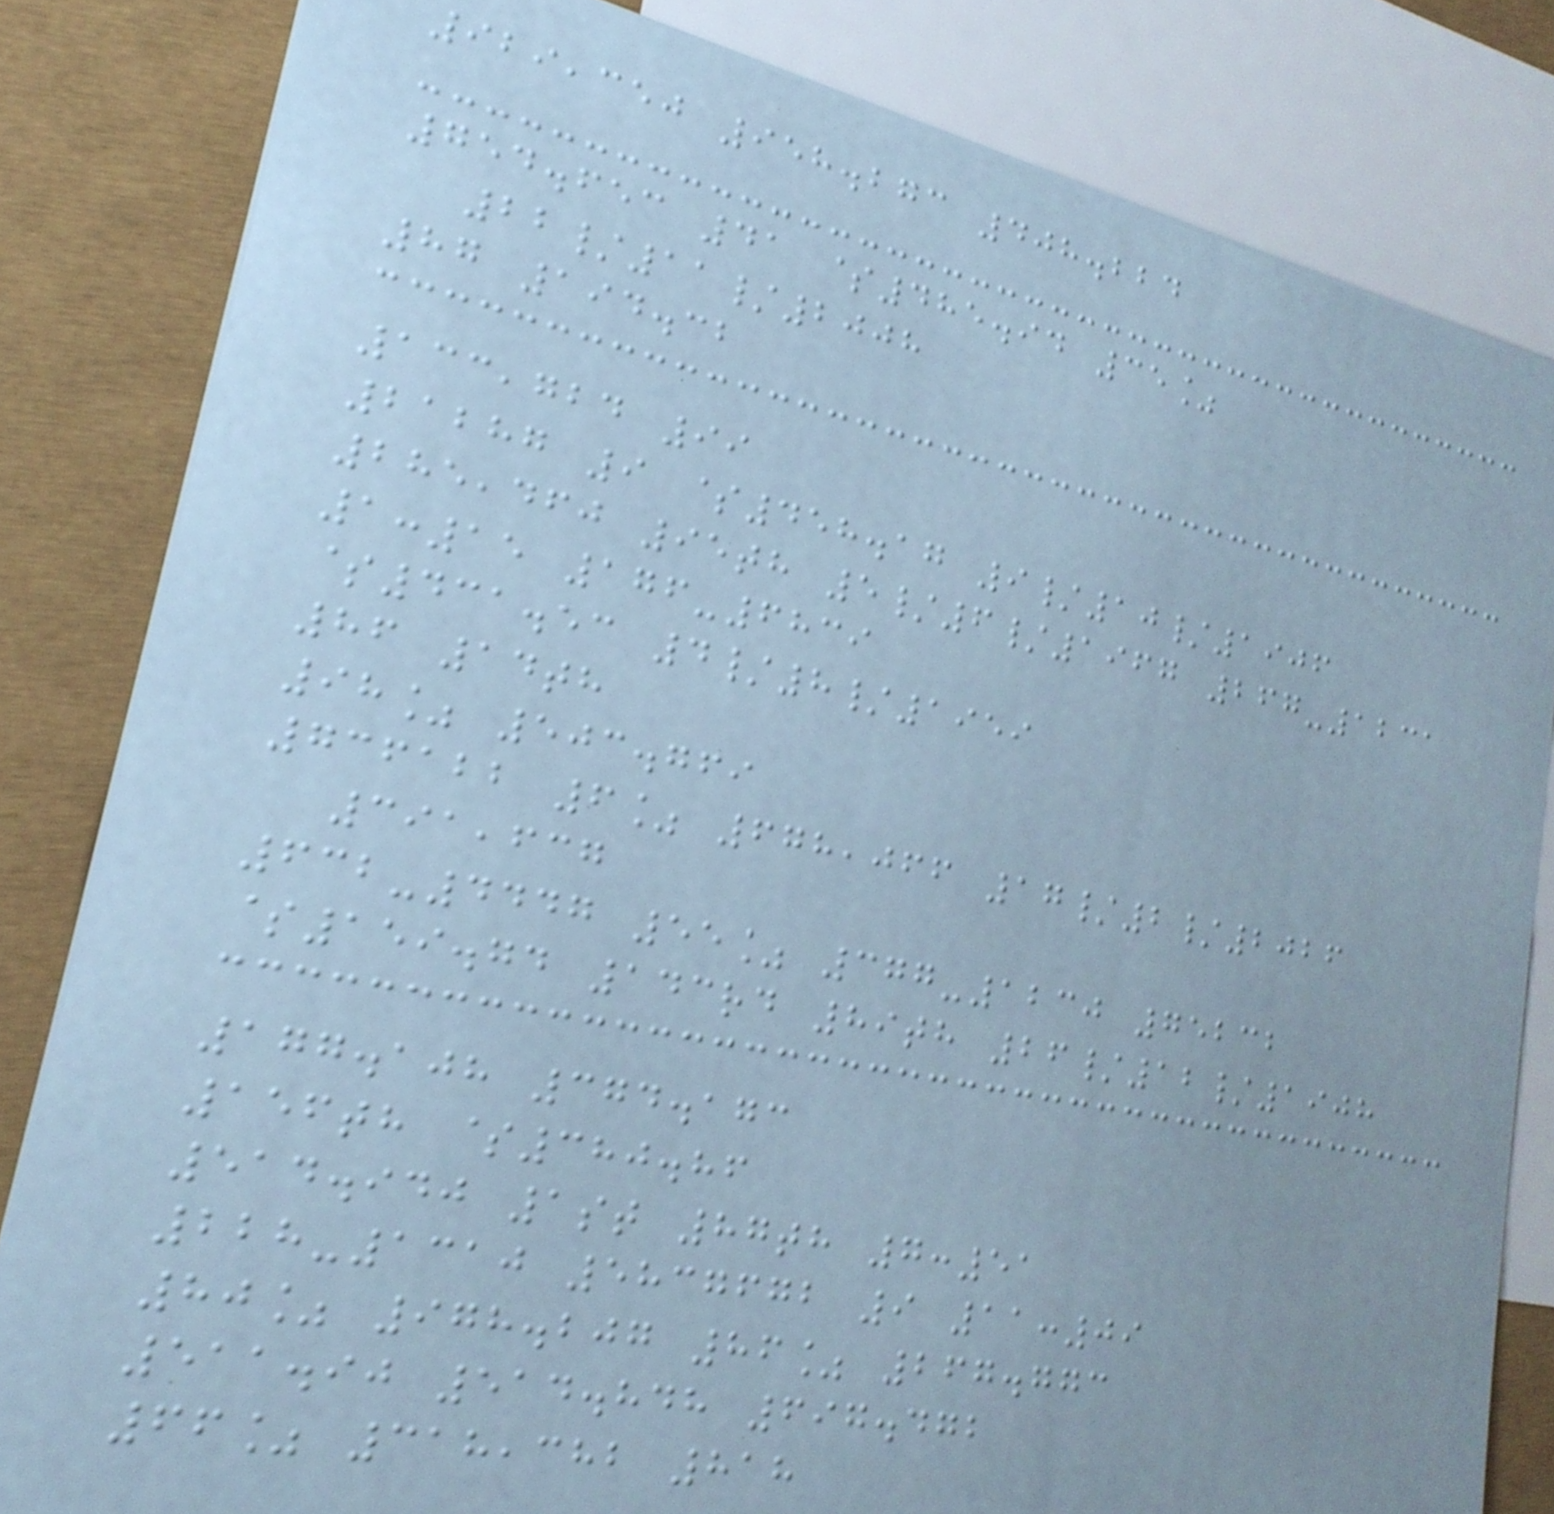929,350 958.273 408.224
754.653 41 $485.94 35%
22/11/2008
87 194.32
133,724 99
21287 9 $458.17 9/10/1906
285,460 95th 5/6/1967 267-1231
1:15 176-6839
$431.53 4/8/1959
86 14th
98% 503.769
736122 6% 678,066 17/2/2026
391,637
632-4447 55% 377-1230 75232
$159.74 143rd 89th 26/12/1908
177.108 374.173
156th $380.86
514.940 1st 87th 7:51
228-1310 5837672 9 11:09
80% 978.207 86% 267.773
511.90 514.848 697.472
66% 318,382 818
